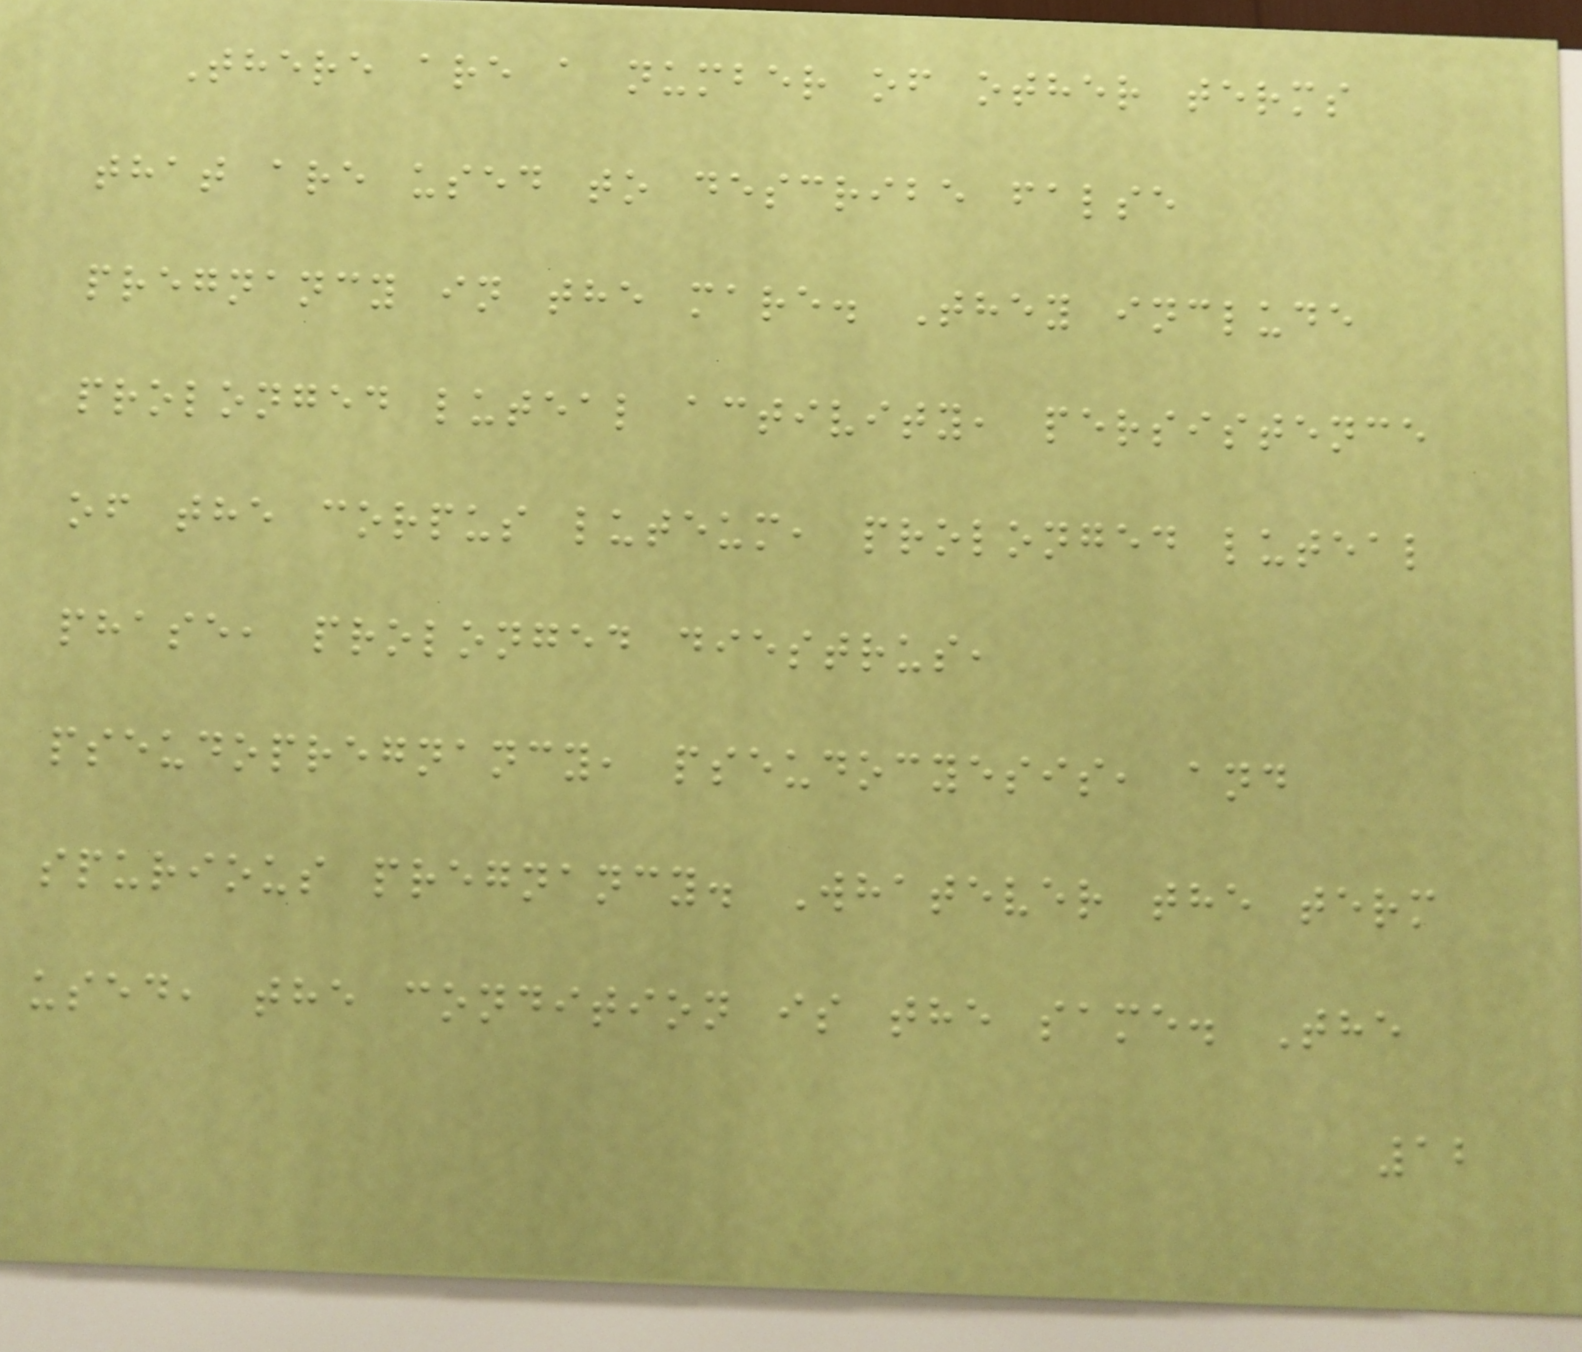There are a number of other terms
that are used to describe false
pregnancy in the mare. They include
prolonged luteal activity, persistence
of the corpus luteum, prolonged luteal
phase, prolonged diestrus,
pseudopregnancy, pseudocyesis, and
spurious pregnancy. Whatever the term
used, the condition is the same. The
12
